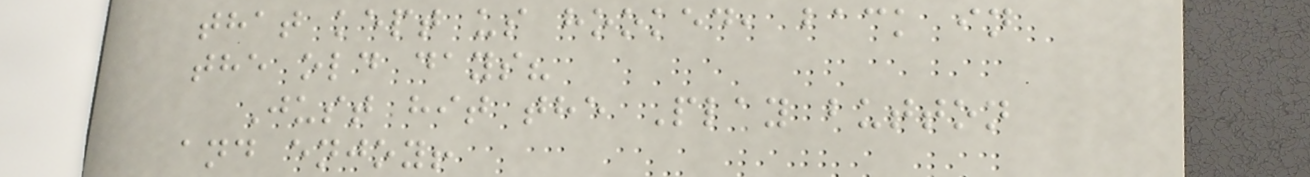that kept us hooked, back in
the old days?
Just hit the Play button
and enjoy!
